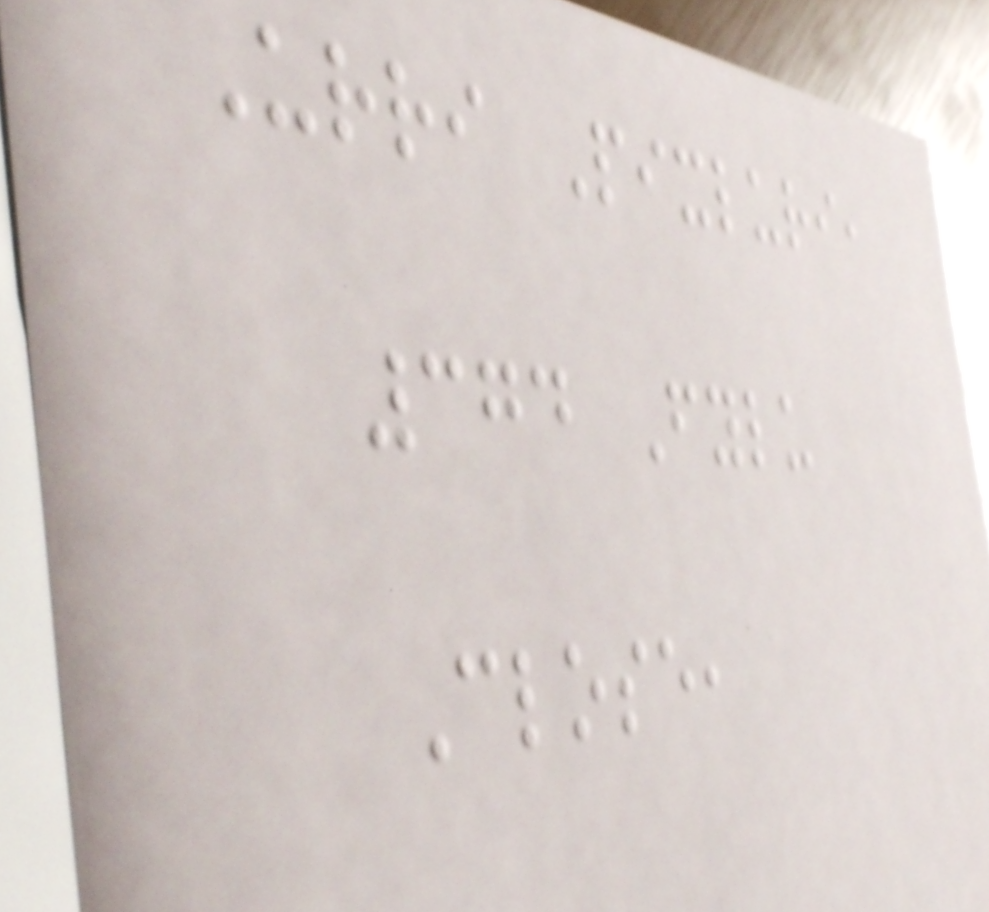Urri Pixluri,
374 Fylu
Close,
